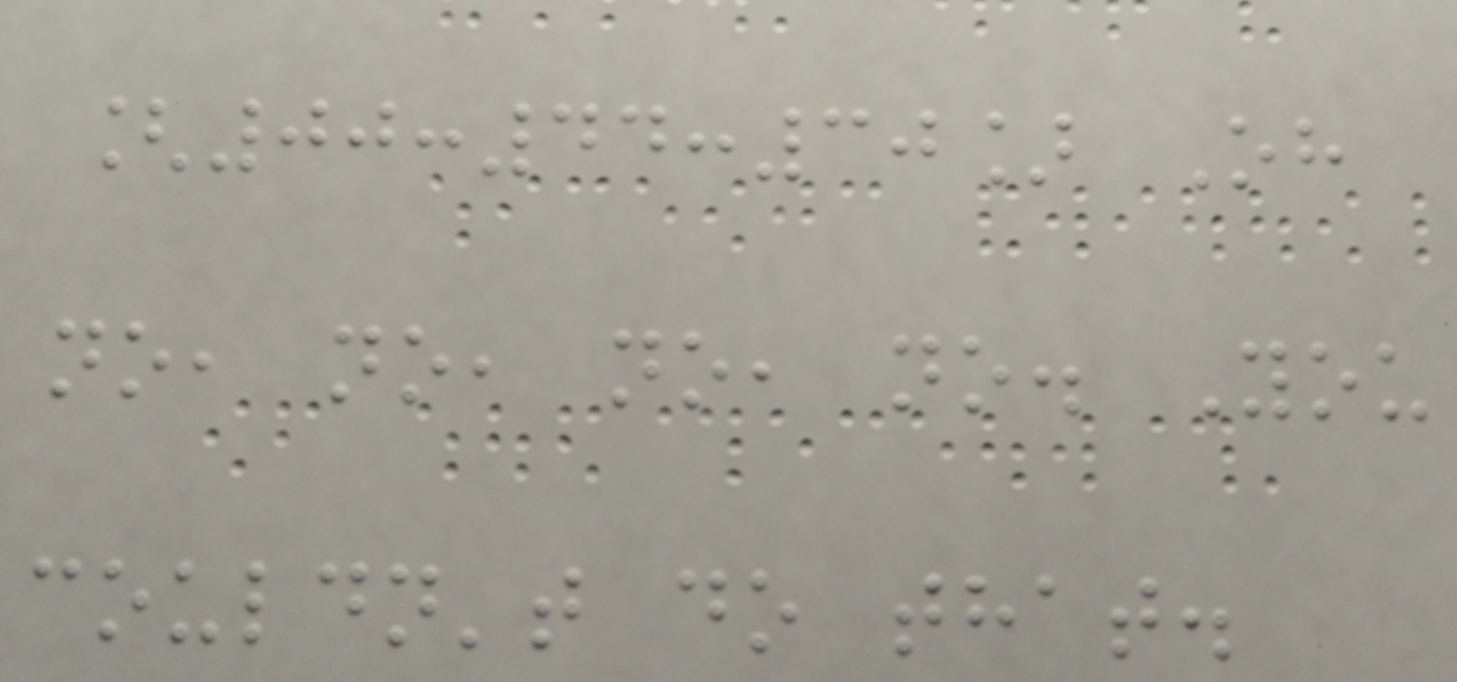[00:44:30] Oh
no, no, no, no. You
couldn't do that.
